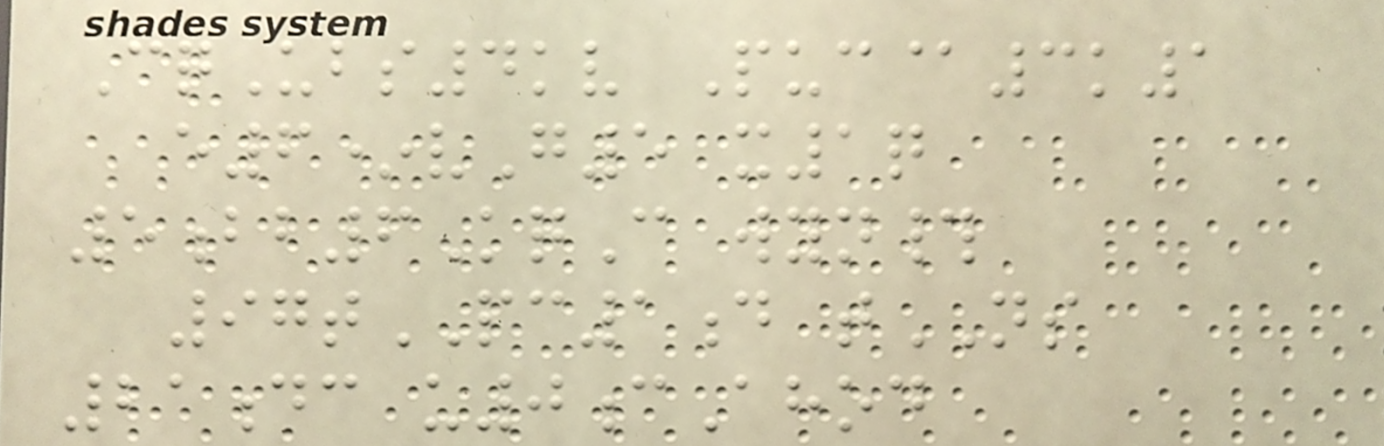CqUbs4kv Puc@3k1
e6*vG5 x1q
5bb6KqC wyn#
97tPC1d tNS
21dc u0cAhod
